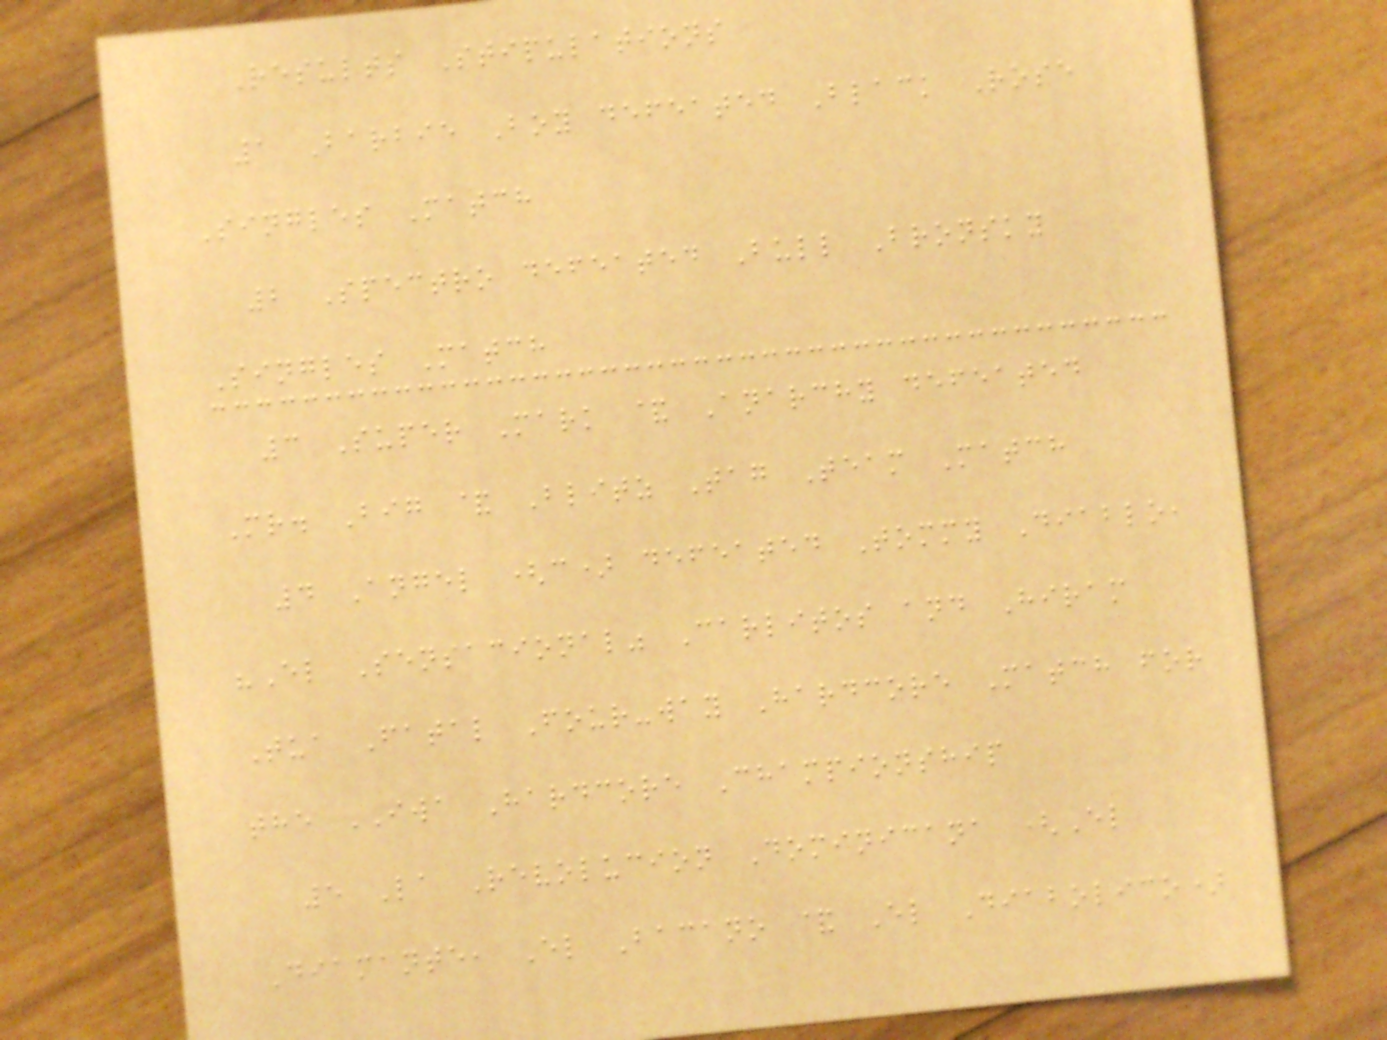Results Stipulations
1 Barbie Boy defeated Black Rose
Singles Match
2 Spectro defeated Bull Bronsky
Singles Match
3 Super Mark & Anarchy defeated
Mr. Big & Blitz Tag Team Match
4 Angel (c) defeated Tommy Diablo,
"El Sensacional" Carlitos and Hiram
Tua Fatal Four-way Hardcore Match for
the IWA Hardcore Championship
5 La Revolucion Dominicana (El
Diamante, El Bacano & El Diabolico)
